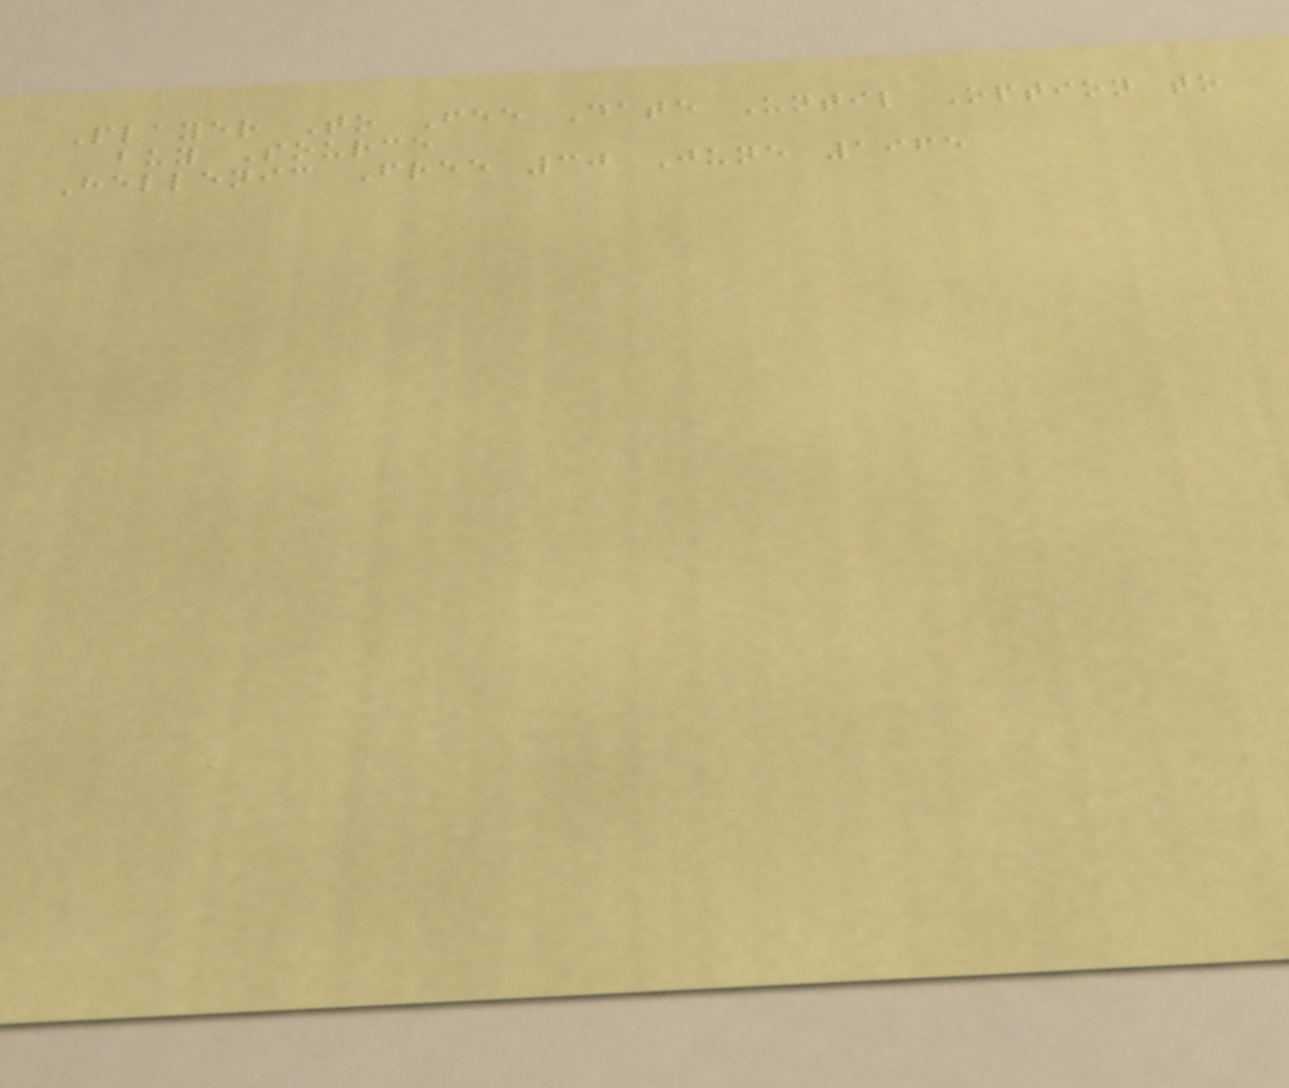Player To Fee Date Until Option to
buy Source
Hellenic Free 30 June 1965
